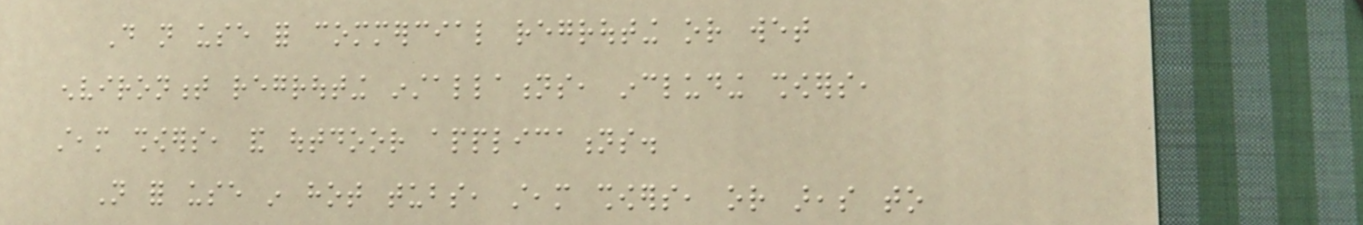Do not use for commercial regrouting or wet
environment regrouting installations, including showers,
steam showers, and outdoor applications.
Not for use in hot tubs, steam showers, or areas to
